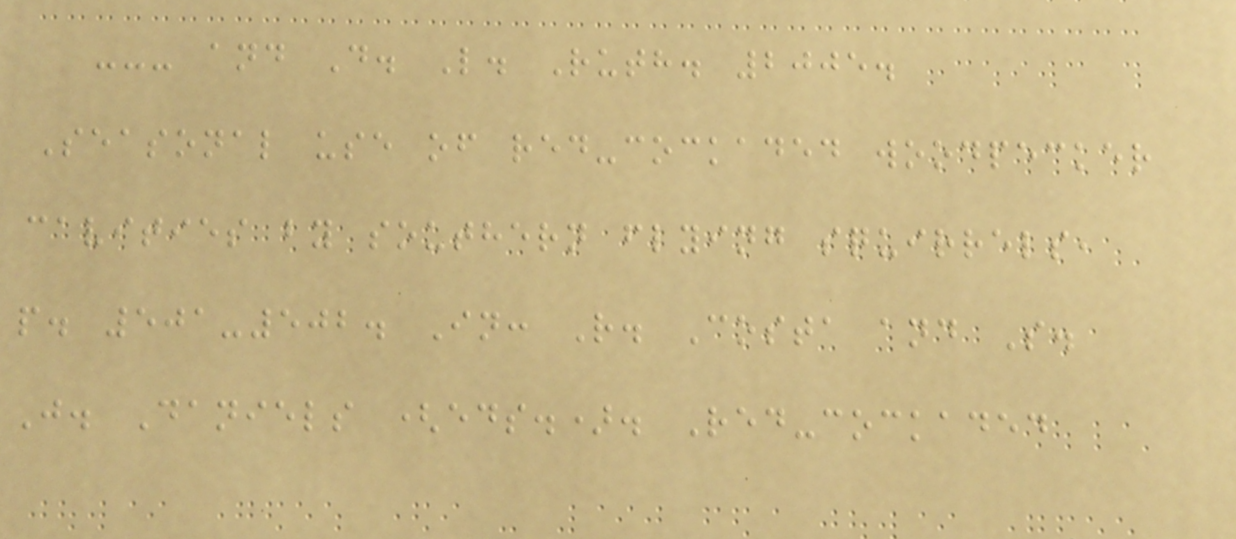--- and D. L. Ruth. 2005.
Seasonal use of red-cockaded woodpecker
cavities by southern flying squirrels,
p. 501-502. In: R. Costa and S.
J. Daniels (eds.). Red-cockaded
